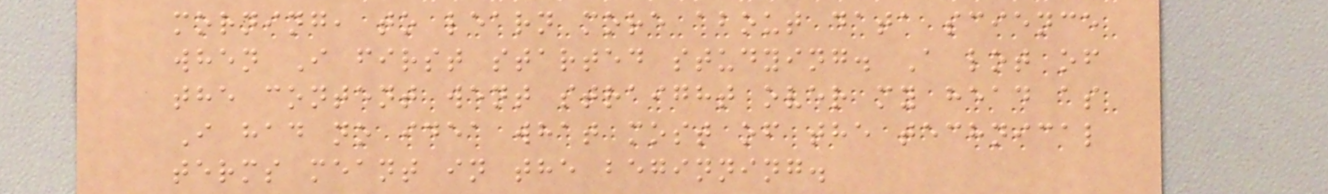morning, to learn more about data science
when I first started studying. A lot of
the content went straight over my head as
I had no idea what most of the technical
terms meant in the beginning.
